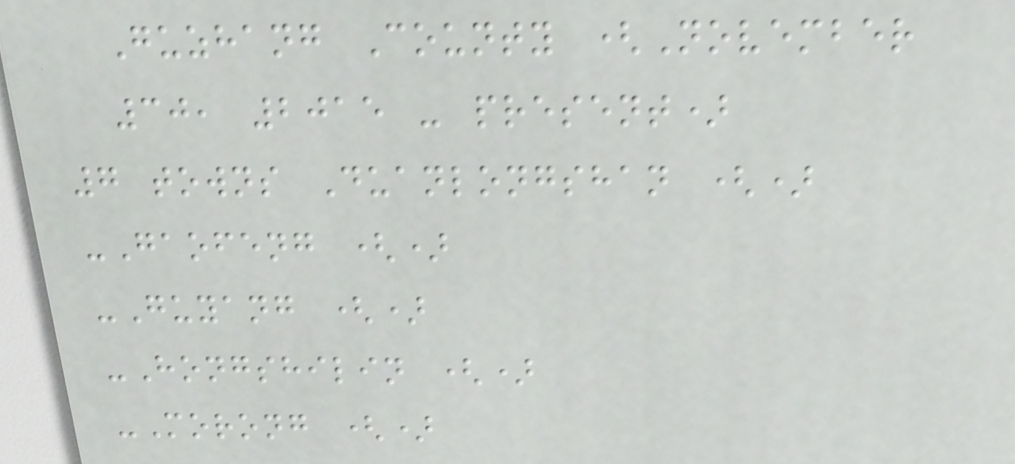Guzhang County (November
30, 2015 - present)
7 towns Duanlongshan ()
-Gaofeng ()
-Guyang ()
-Hongshilin ()
-Morong ()
